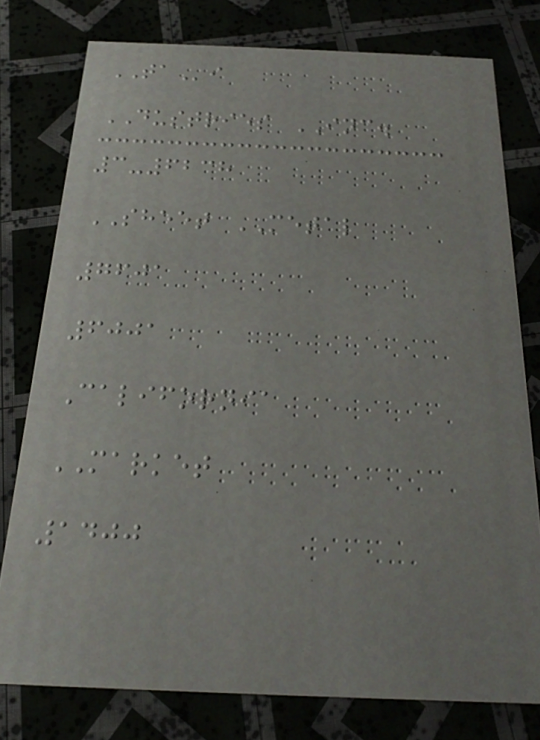TAi
DUSTRIES INC.
3-6238
SHEET METAL
7601
6001
California
MARKET
1400
